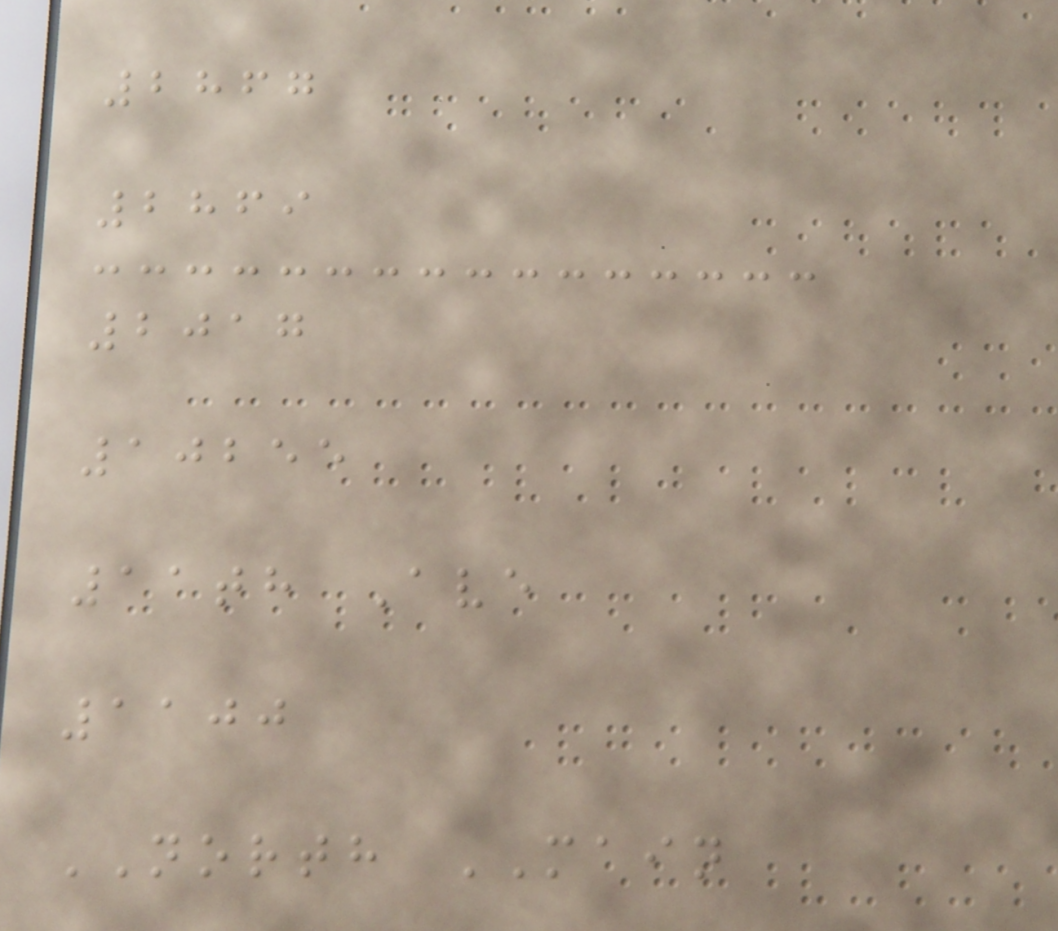2867
2869
2017
10255
11th Ave
1100
NORTH MAIN
